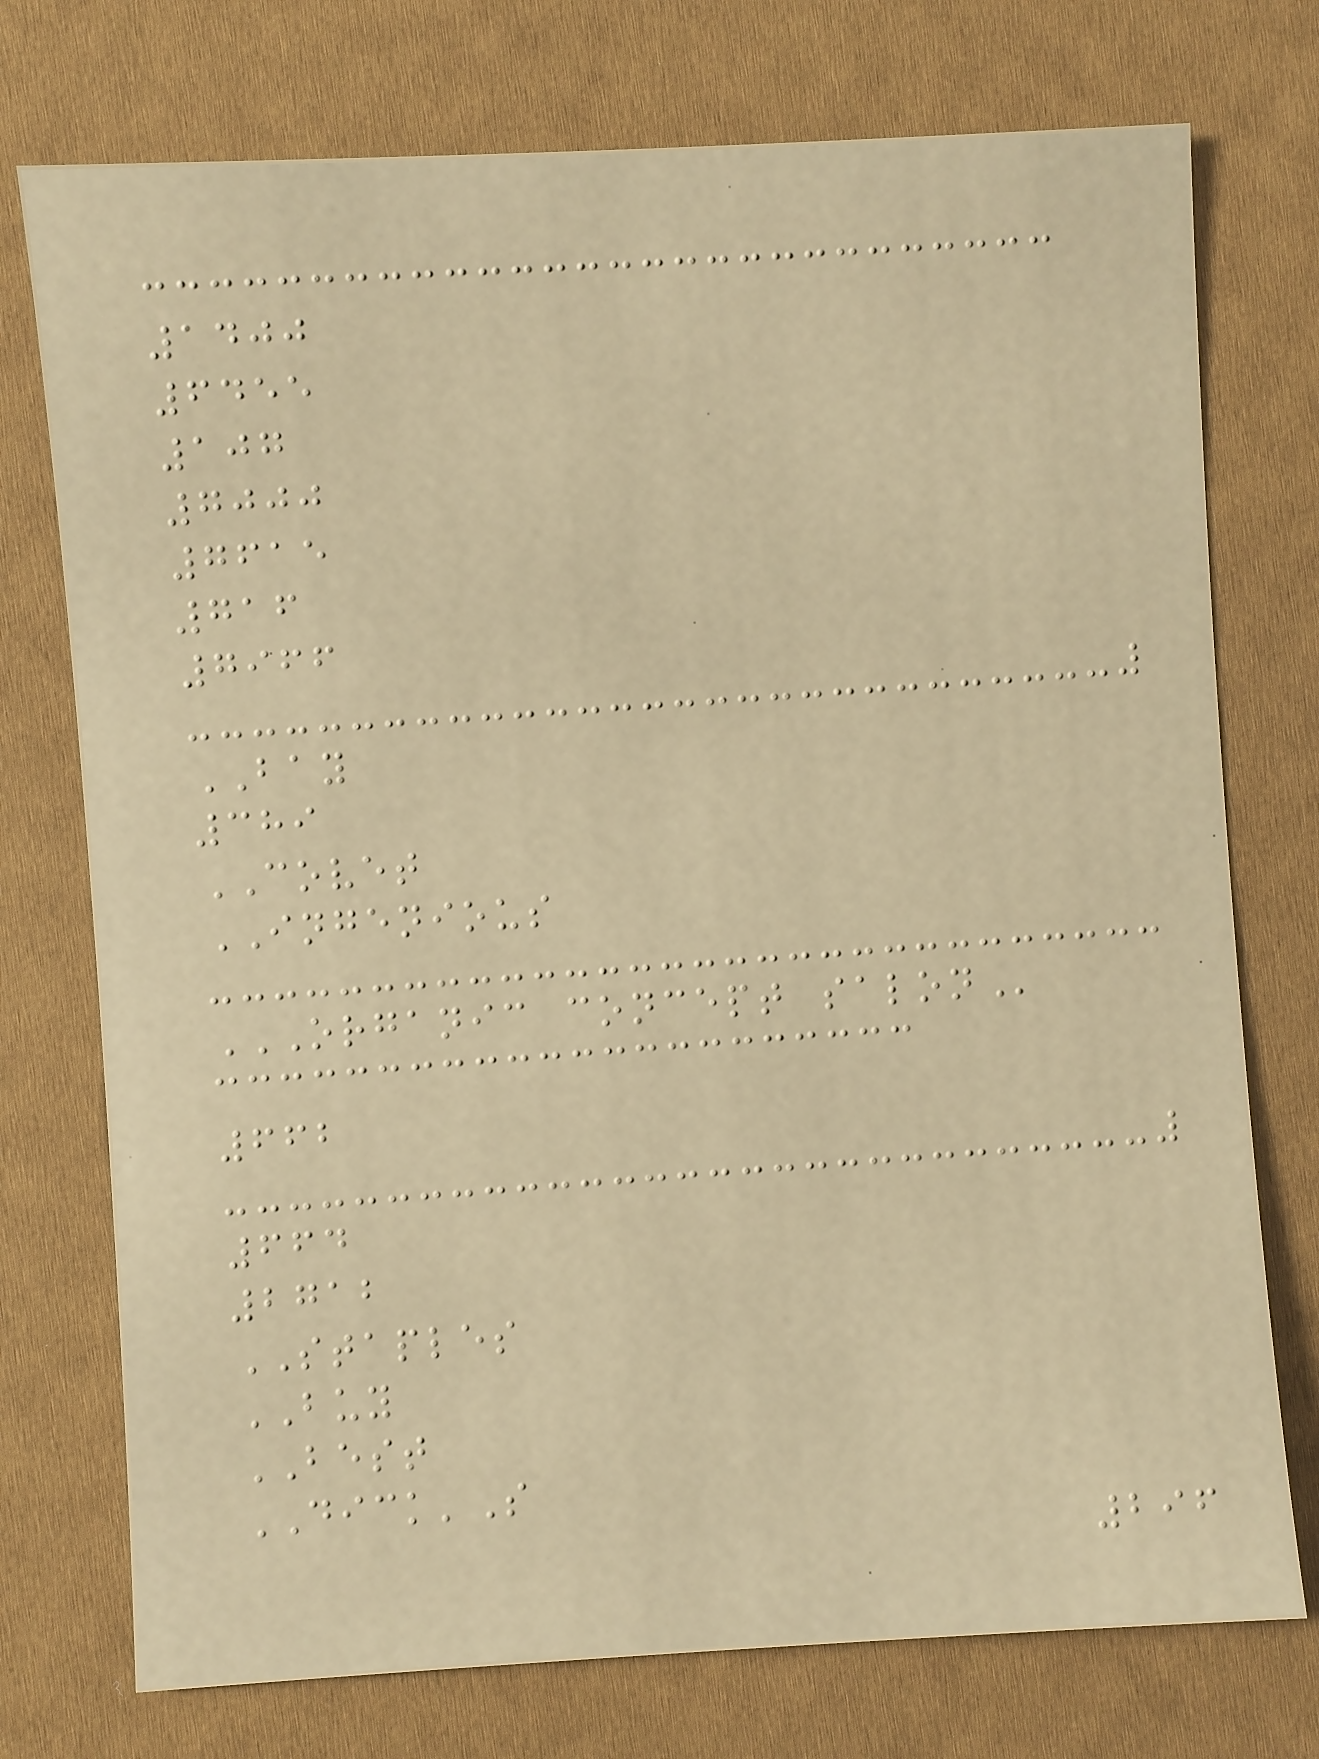1400
6455
107
7000
7615
716
7966
BAY
389
COVET
INGENIOUS
ORGANIC CONCEPT SALON
662
664
2712
STAPLES
BUY
BEST
DICK'S
296
